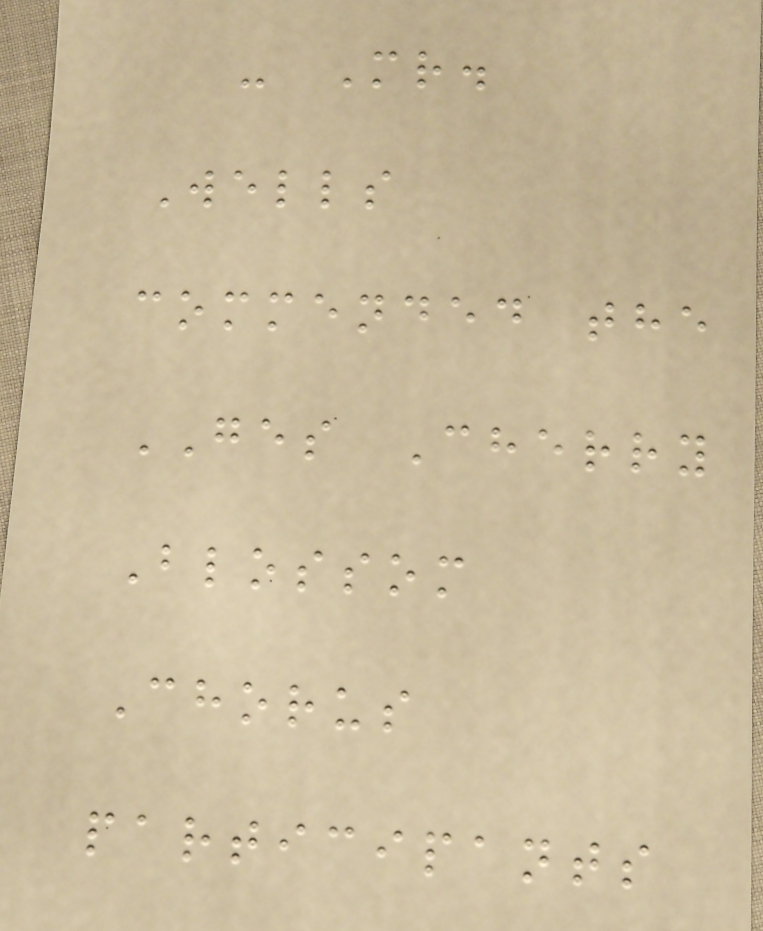- Mr.
Wells
commended the
GES Cherry
Blossom
Chorus
participants
